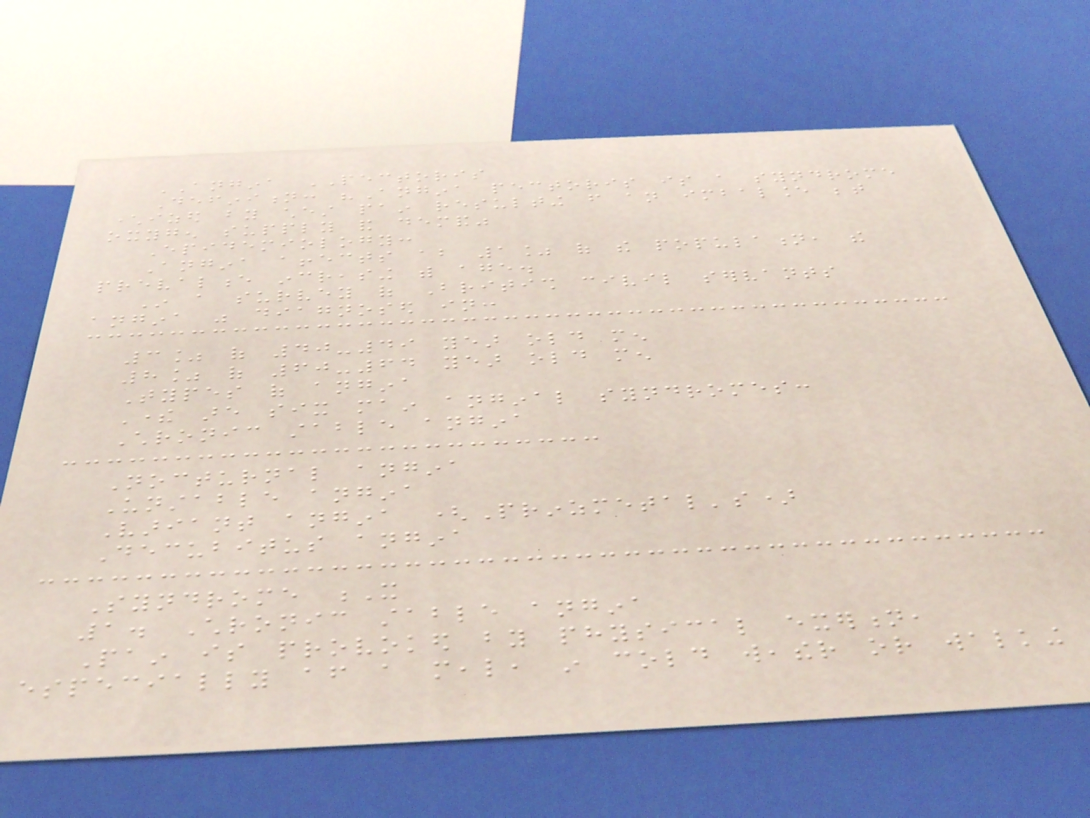ANGINA PECTORIS
Definition: "Angina pectoris is a syndrome
characterized by chest pain resulting from an imbalance between
oxygen supply and demand"
Epidemiology:
Angina affects about 1% of the population, the
prevalence increasing with age.
In a survey of British civil servants
angina was diagnosed in:
3% of 40-49 year old men
8% of 60-64 year old men
Types of angina
There are six main anginal syndromes:
Chronic stable angina
Nocturnal angina
Unstable angina
Variant angina (Prinzmetal's)
Decubitus angina
Syndrome X
1. Chronic stable angina
Pain is provoked by physical exertion,
especially after a meal, in cold weather or walking
